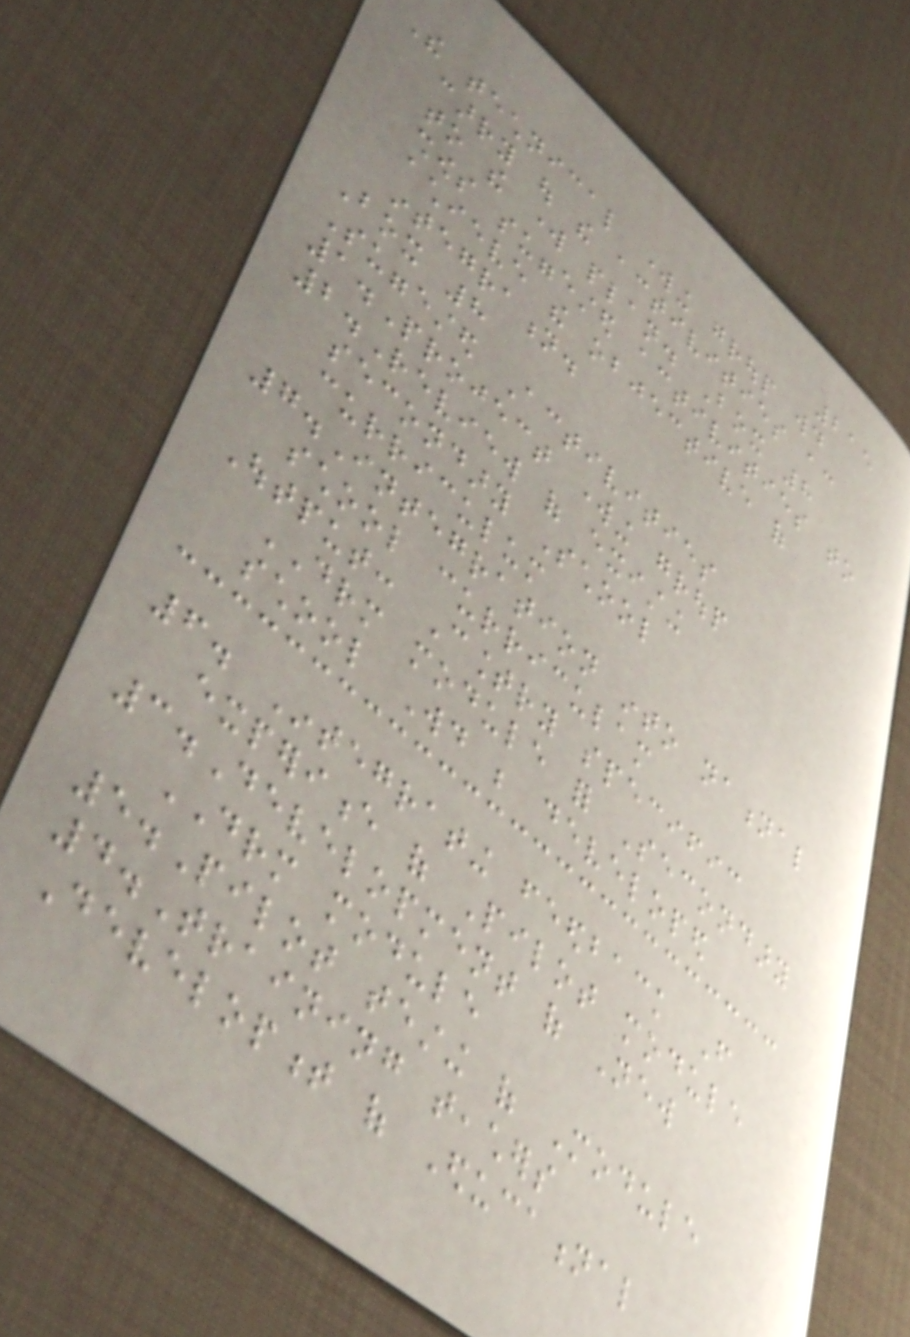215
The technical working group would
carry out the activities according
to the work plan. Box 8
shows suggested activities to
achieve the objective of
integration.
Box 8
Suggested Activities
1.Project working group
2.Review of existing
secondary School
curriculum
7.Integration into national
school curriculam
Output: Country specific
DRM module for Secondary
school Would be developed
6. Integrating feedback From
experience of Pilot module
3.Development of New
DRM module
5.Pilot testing of Module
4.Training teachers
Development of Educational
